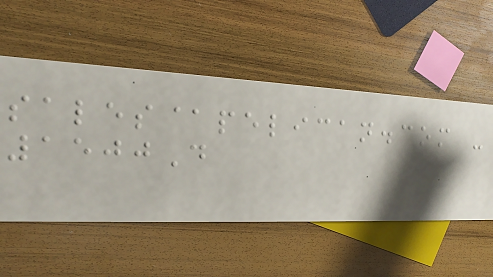sales@pelican.com -
1500D
